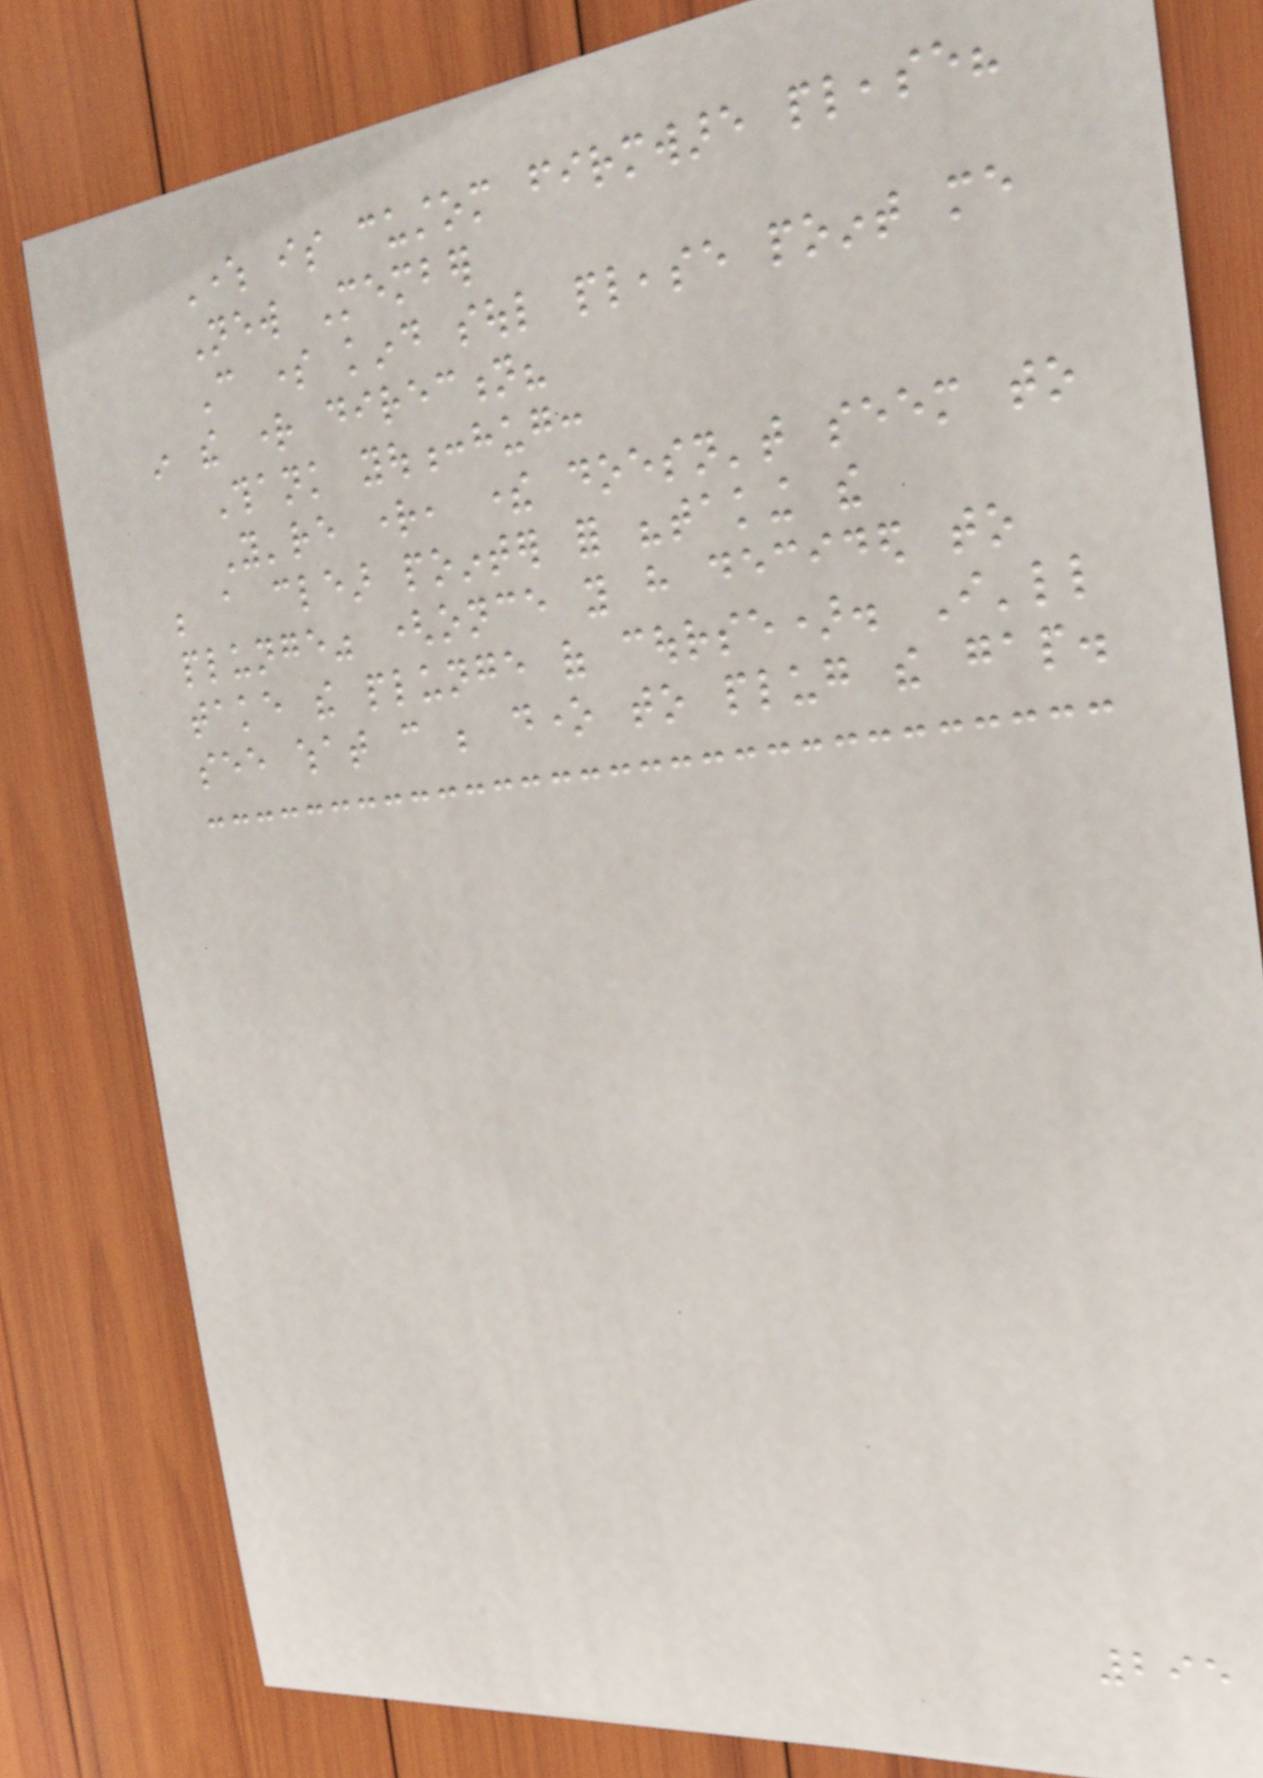Where is custom firmware please?
New Member
Can some kind soul please point me
in the right direction?
Thank you:hug:
You're right, there doesn't seem to
be a clear pointer for "taking the
plunge" (once you have decided to
take the plunge of course). I'll
see what can be done to plug the gap.
295
